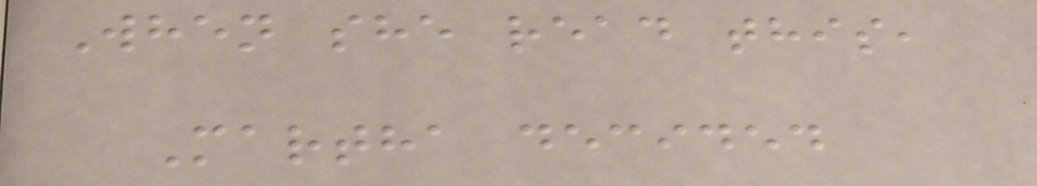When she read this,
Martha decided
